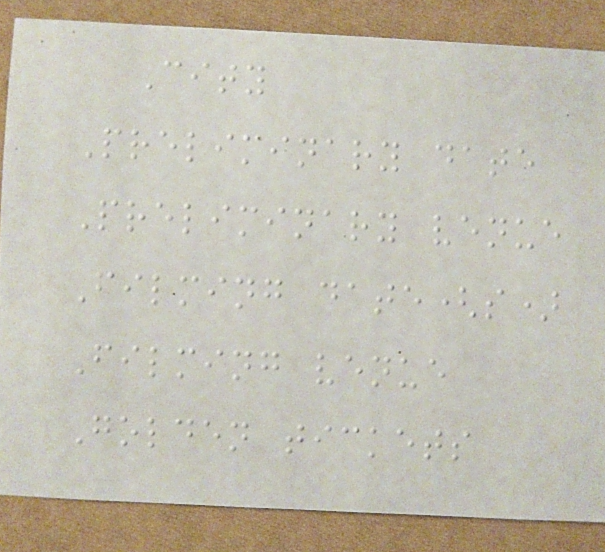City
Preliminary date
Preliminary venue
Filming date(s)
Filming venue
Golden tickets
